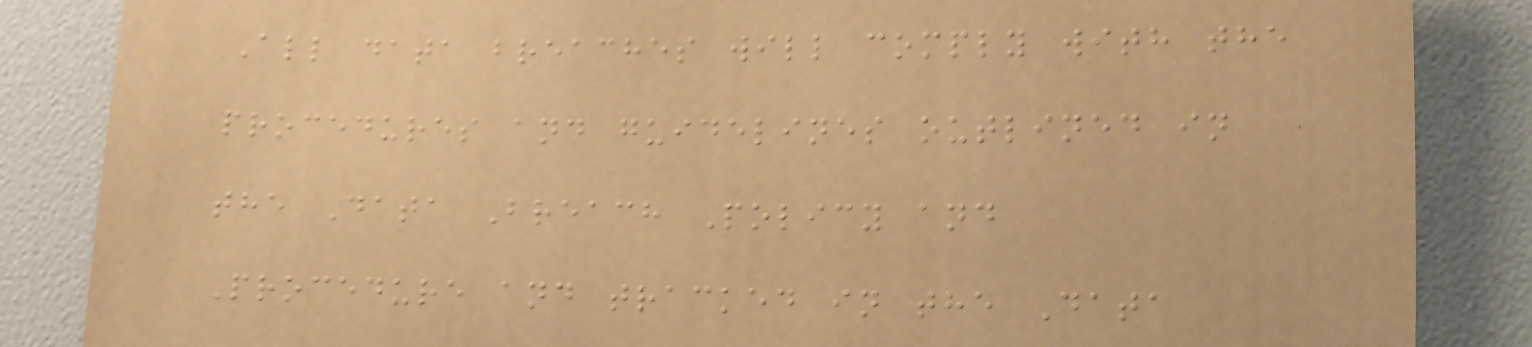All data breaches will comply with the
procedures and guidelines outlined in
the Data Breach Policy and
Procedure and tracked in the Data
